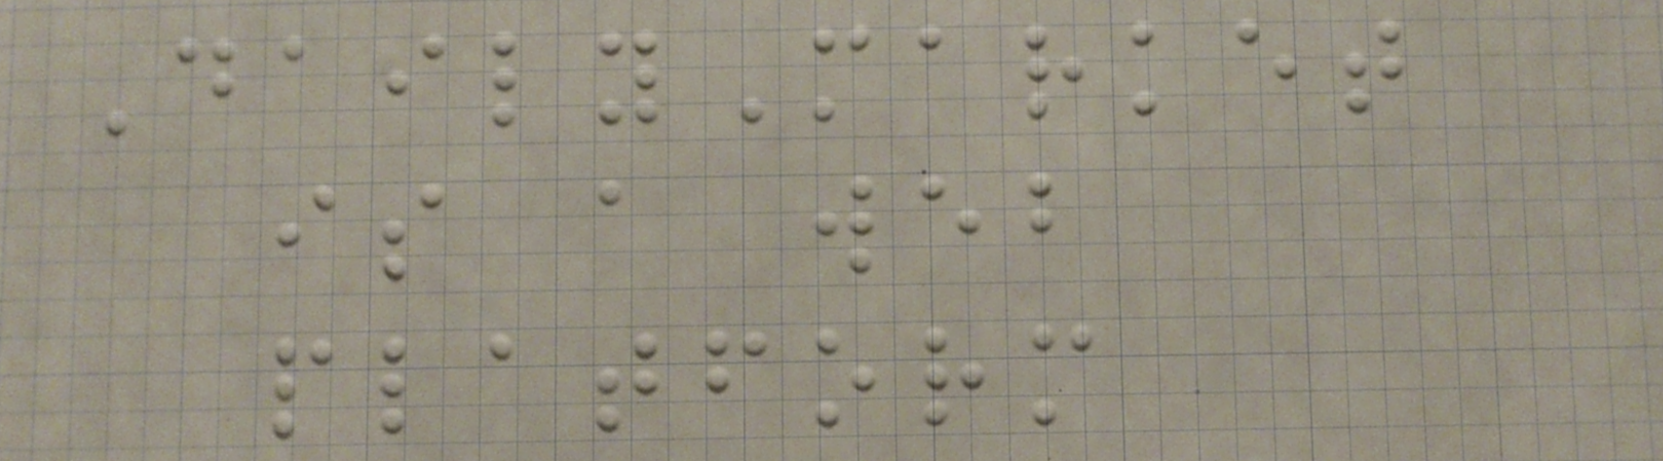DailyMarket
is a web
platform
